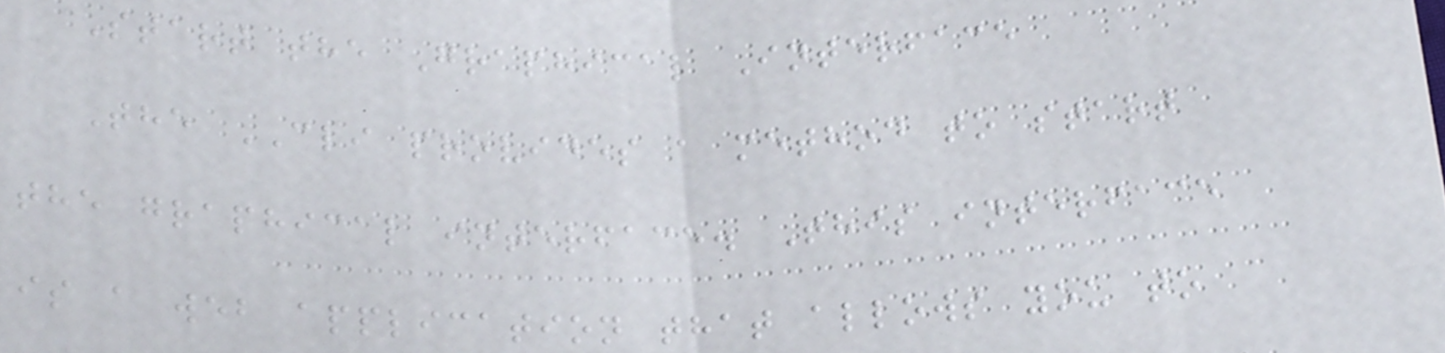Start the Graphical Interface
The CLI provides a method to start
the graphical interface. This interface
is a web application that allows you to
